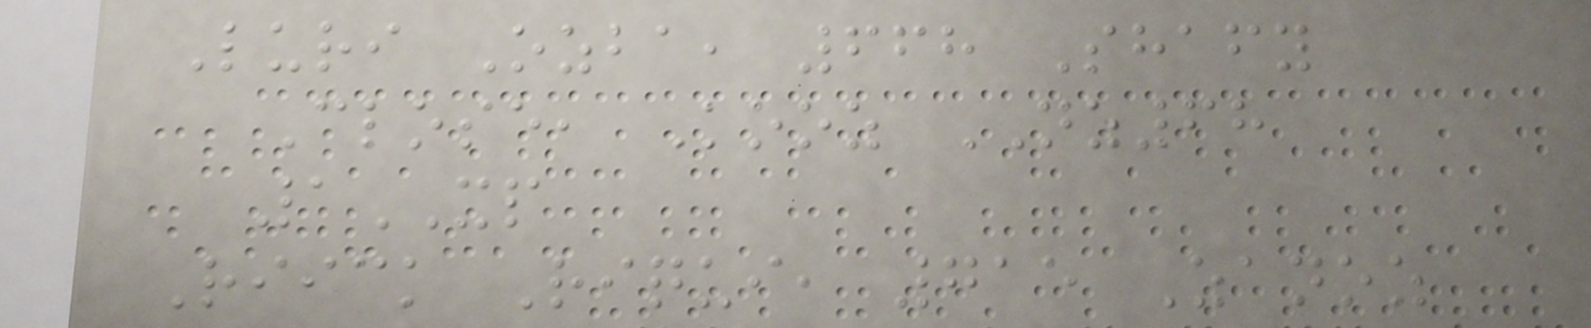Luri Ozba, 668 Shafy
Close, Kooz NZ68
1XP
Riick Riqui, 715 Zanoz
